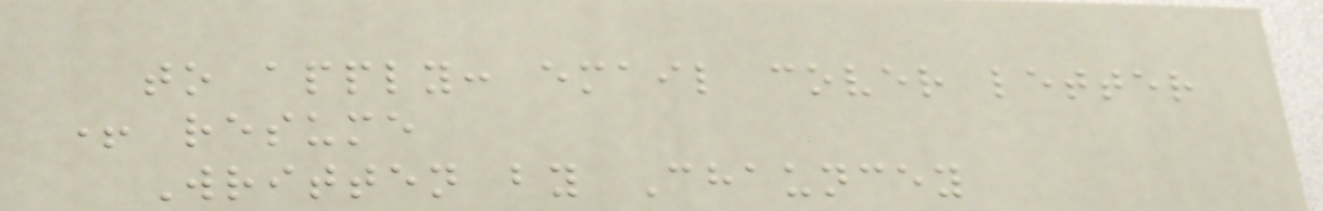to apply: email cover letter
+ resume
Written by Chauncey
